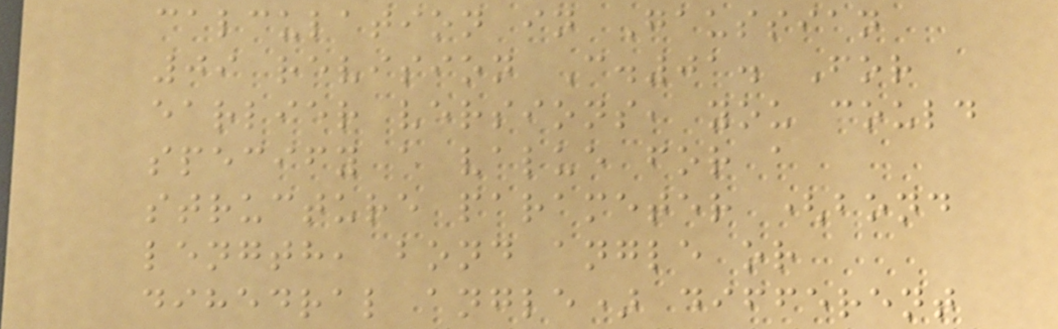calculation in Gaussian
09 revision C.01. For
earlier versions, you could
specify a value for a
structure parameter (bond
length, bond angle or
dihedral angle) different
